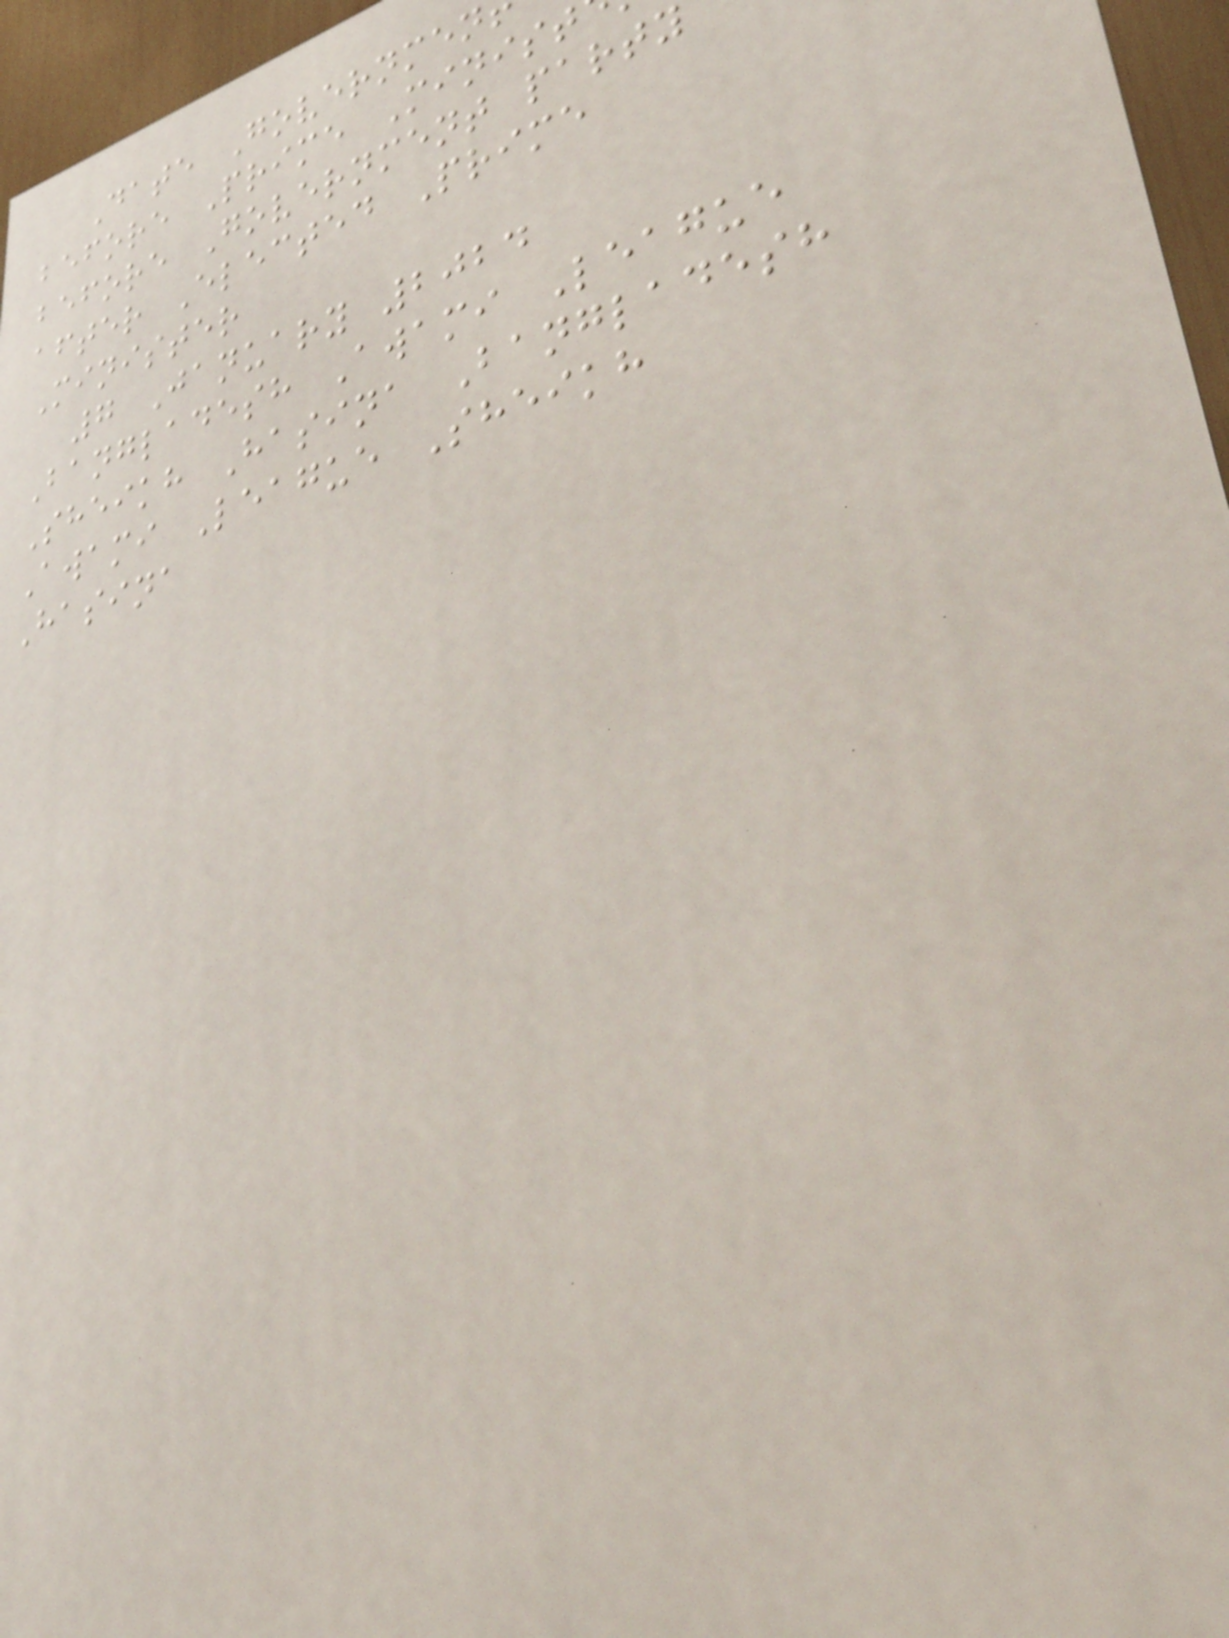Date Governmen
before Prime Minist
before Government party
after Elected Prime
Minister
7 January 2024
Bangladesh Awami League
Sheikh Hasina Bangladesh
Awami League Sheikh
Hasina
